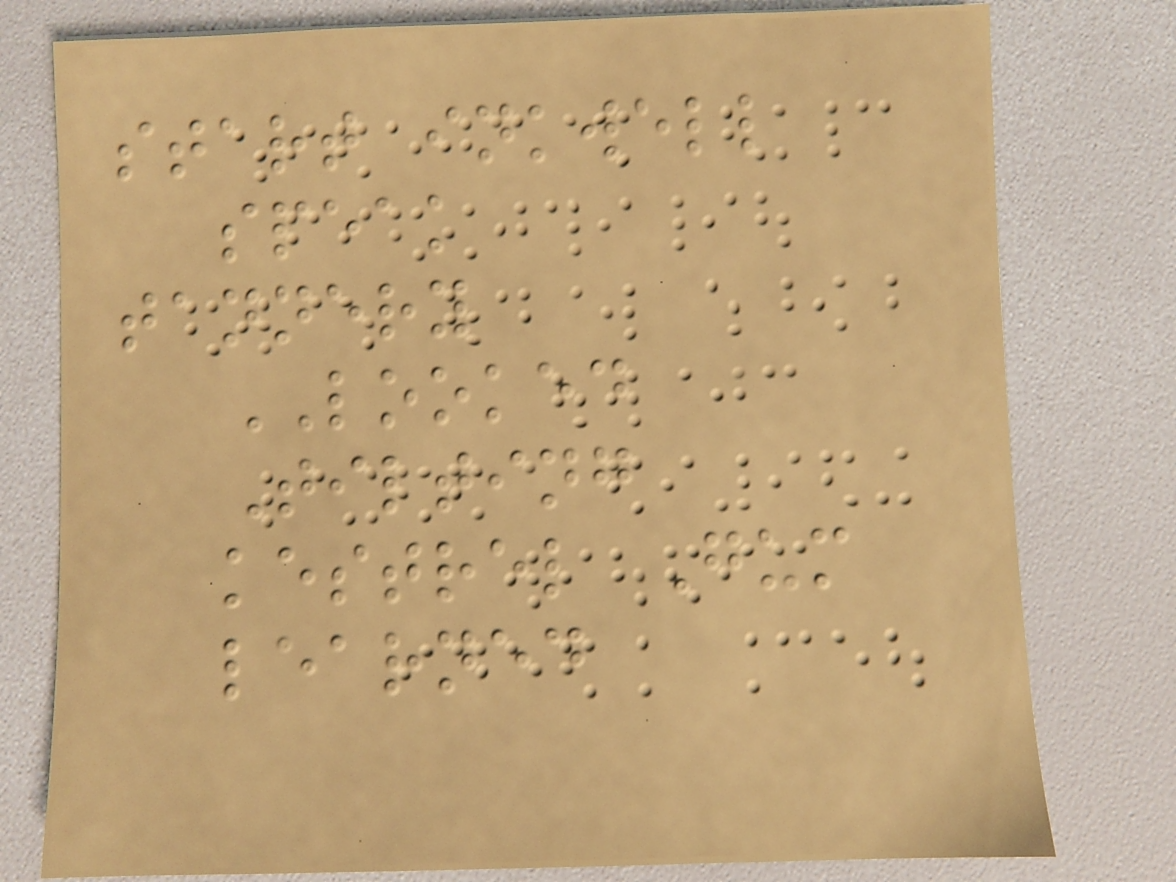start inkwell
speak
tannery
LOOKED
Tilting
kestrel Gum
learned
